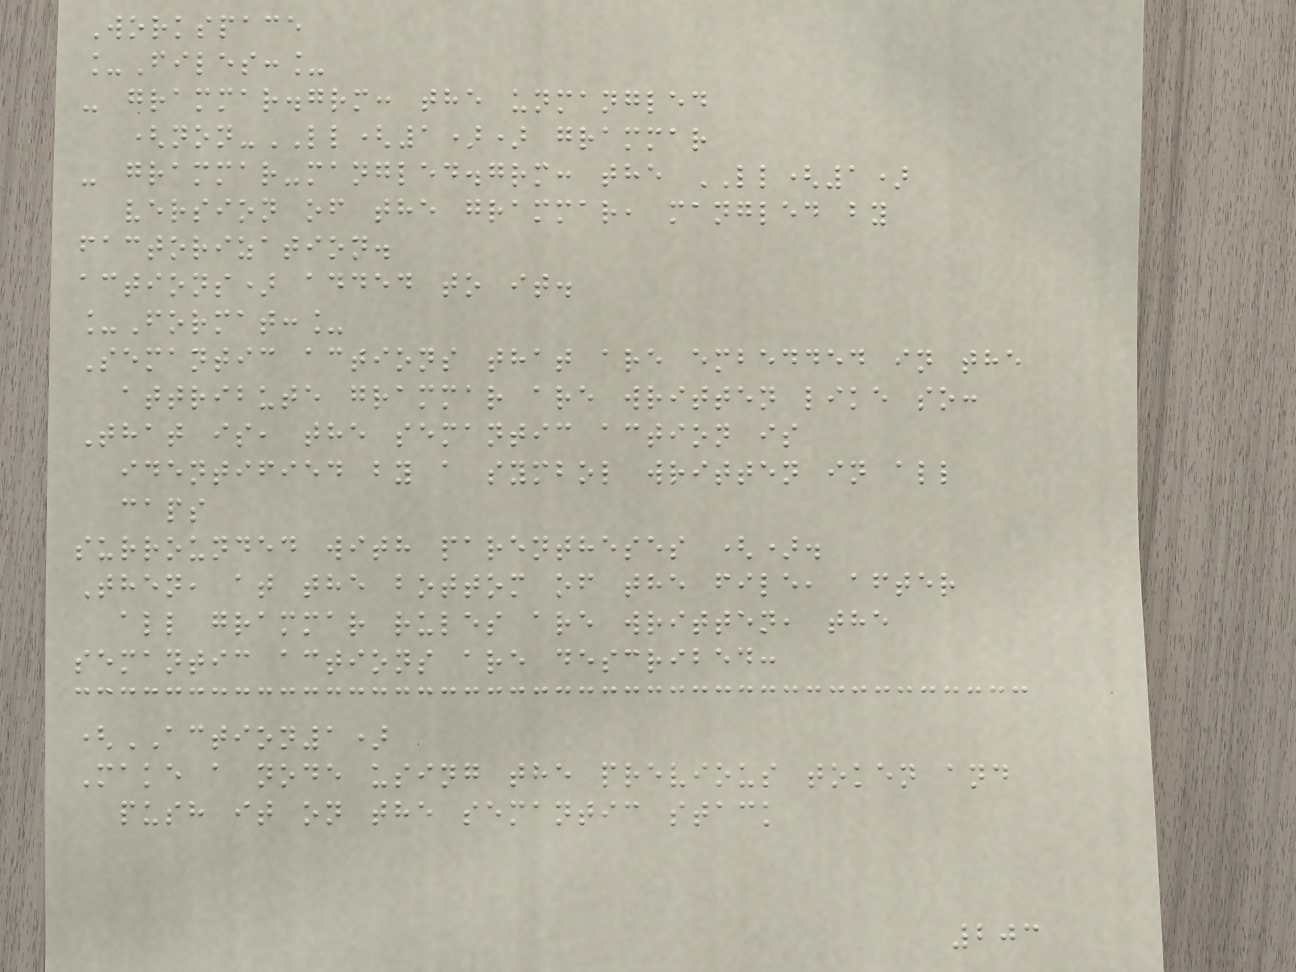Workspace
_Files:_
- grammar.grm: the unmangled
(non-LL(1)) grammar
- grammar-mangled.grm: the LL(1)
version of the grammar, mangled by
factorization.
actions) added to it.
_Format:_
Semantic actions that are embedded in the
attribute grammar are written like so:
That is, the semantic action is
identified by a symbol written in all
caps
surrounded with parentheses ().
Then, at the bottom of the file, after
all grammar rules are written, the
semantic actions are described:
(ACTION1)
Make a node using the previous token and
push it on the semantic stack
203
